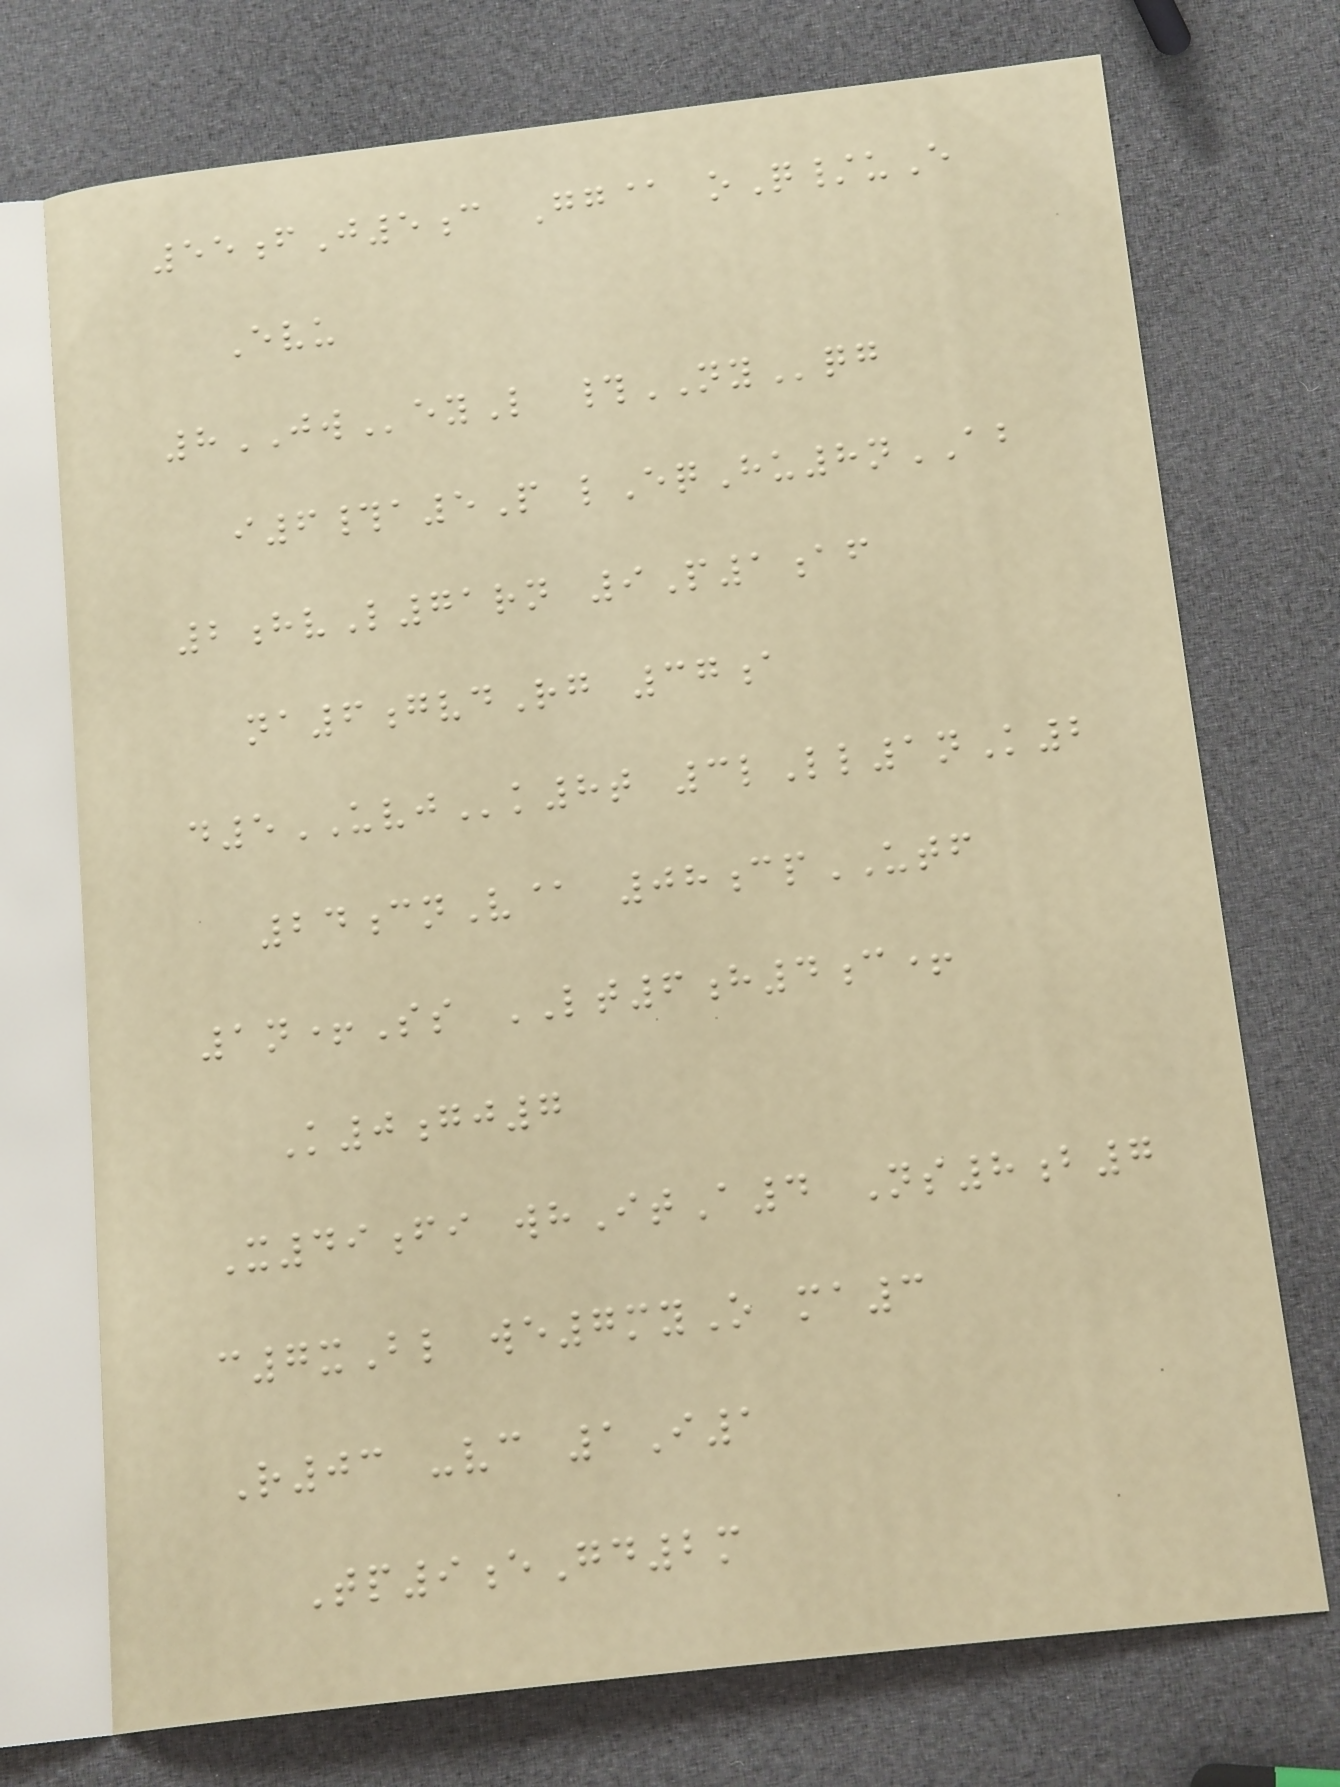55fJ5c Gg@ oQ/uE
Evu
8JWeyL #NYqg
i6#a5P lEqHu8nAB
2hvL71rn 9P1af
na6gvdRg 37a
d5UVJk8t 3lLl1nK2
24cnV@ 08cpUTF
1n+Ss LT6h4c+
K0gj7
X49fi whItA4 Ns8b7
c7xBl we7myO ma3
R03 -vc 1I1
Tp9eGd2m
